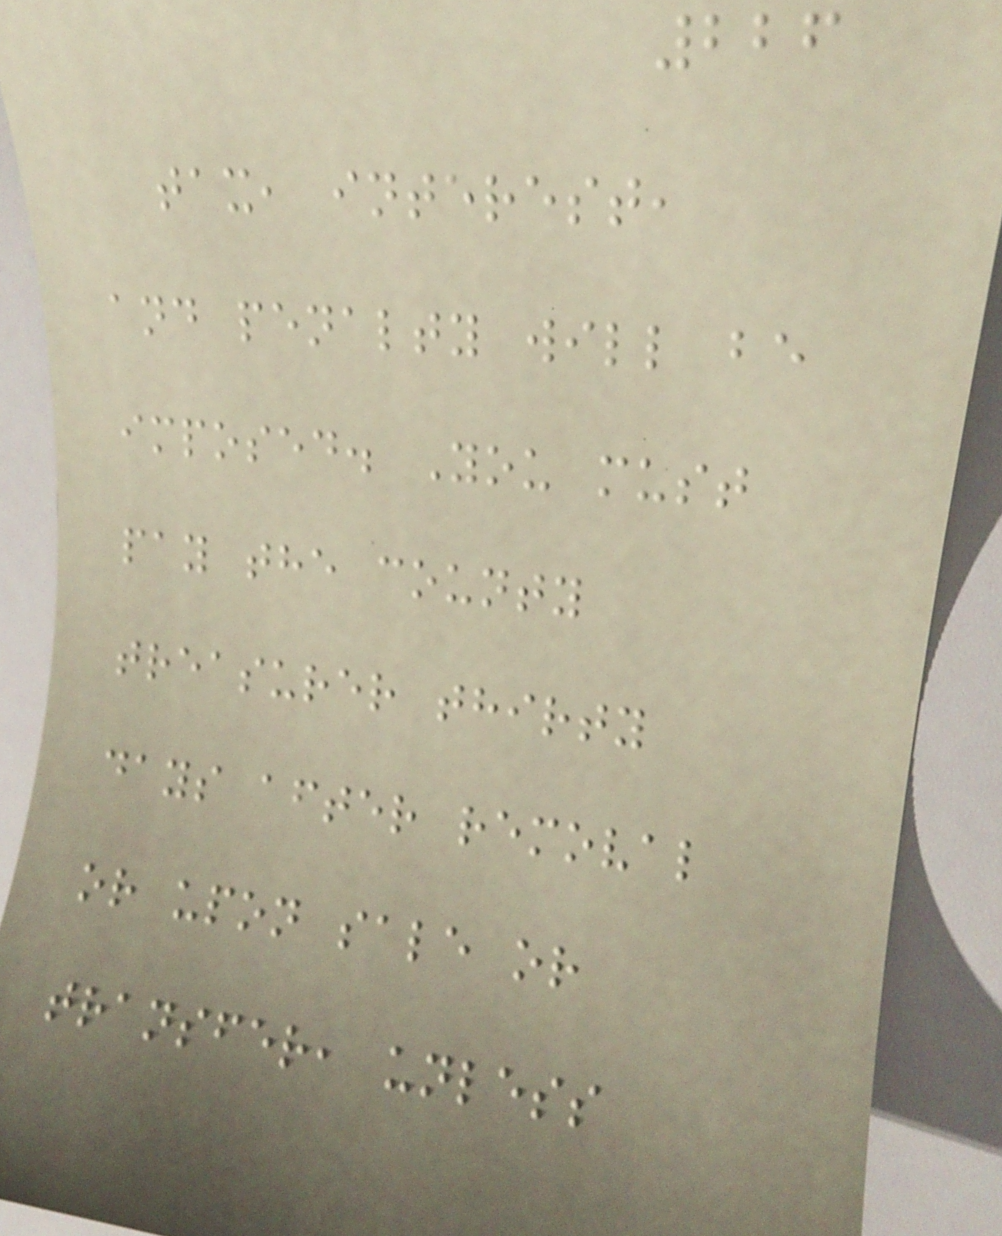226
tax, interest,
and penalty will be
imposed. You must
pay the county
treasurer thirty
days after removal
or upon sale or
transfer, unless
